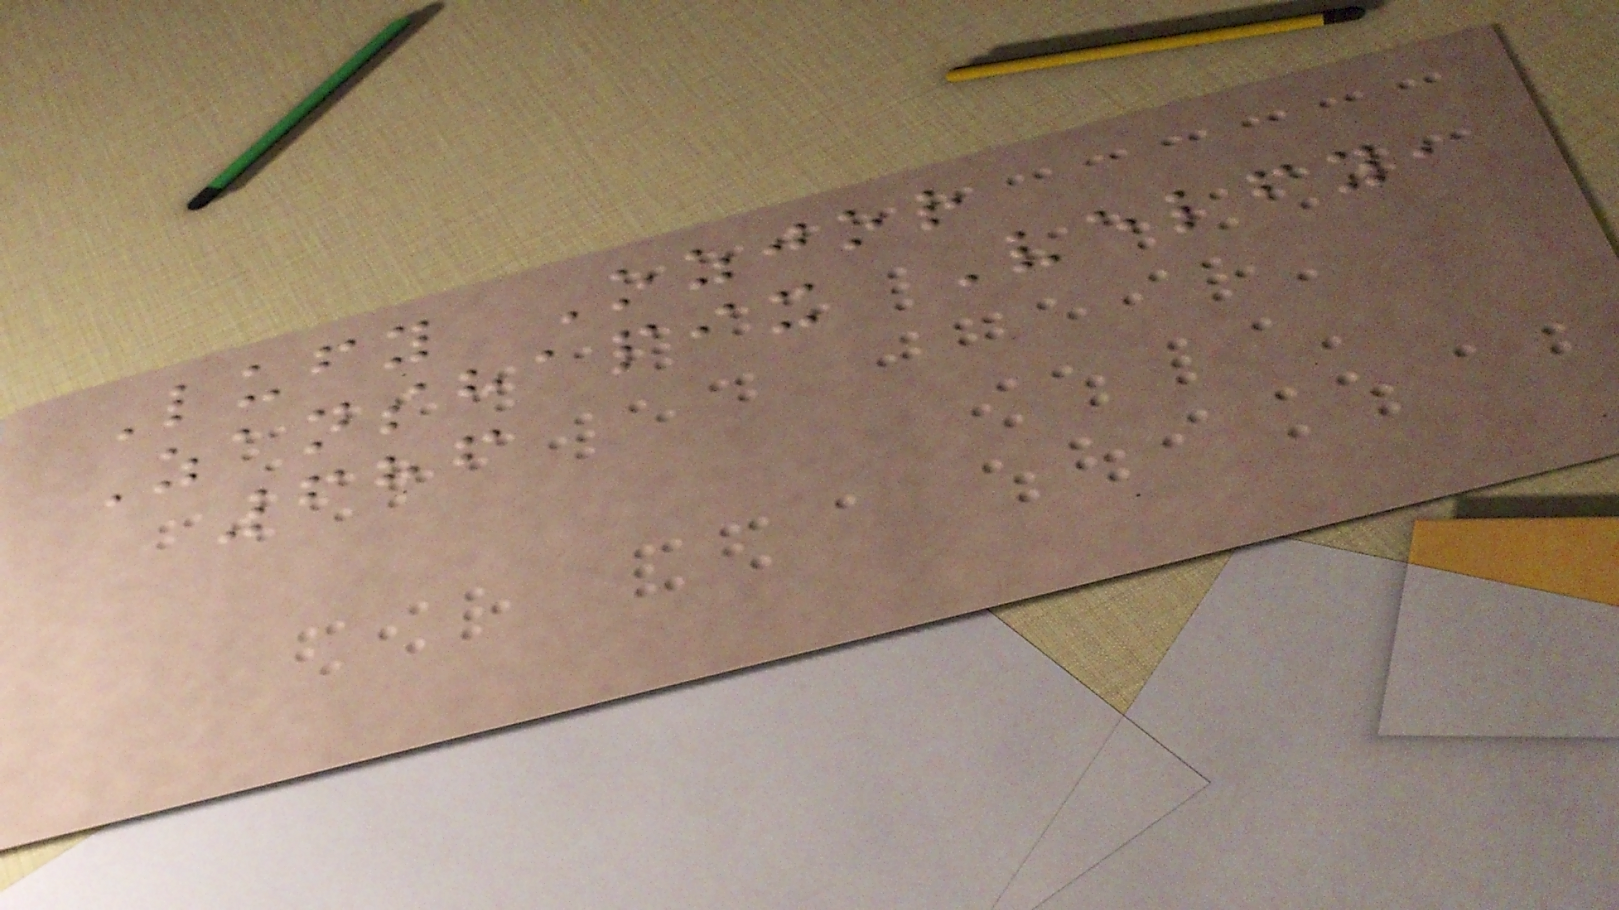Lufy Ozjor
Zanshapix Velfy,
686
